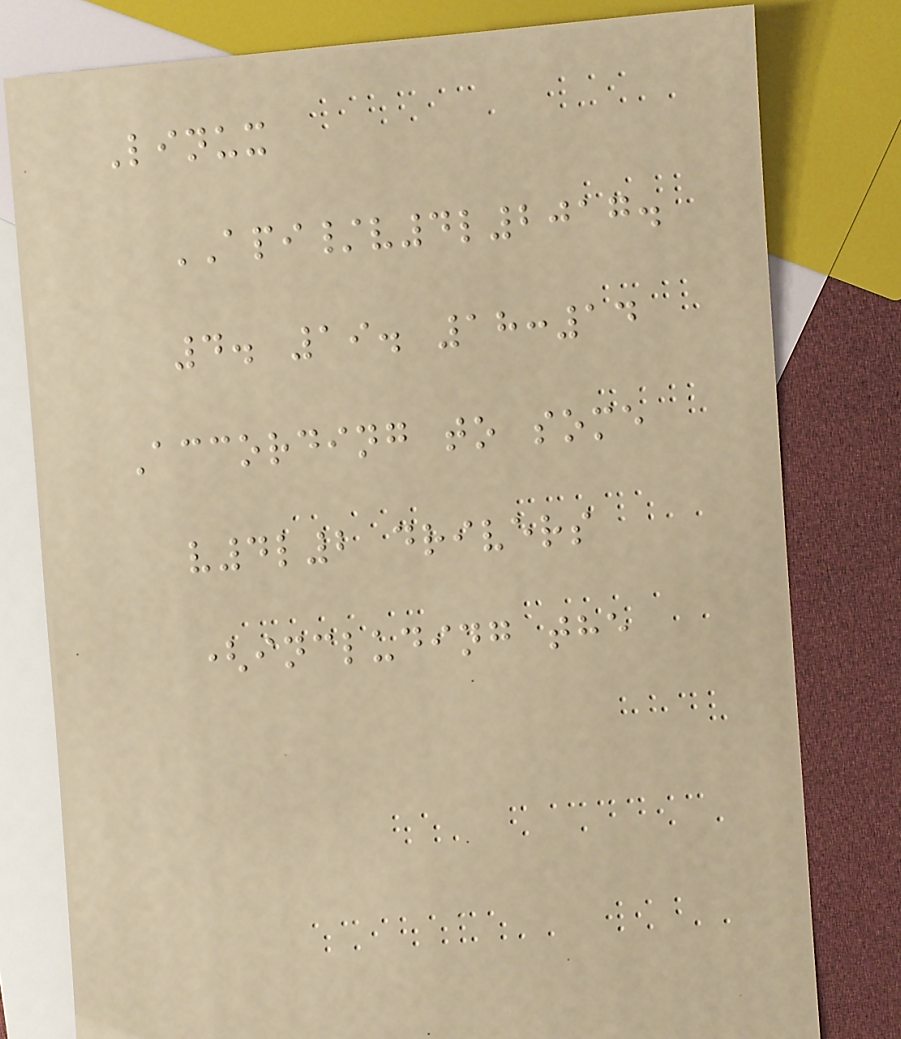Linux
API/v4l2017.
4. 19. 18:14
According to some
v4l2 drivers
(including the
